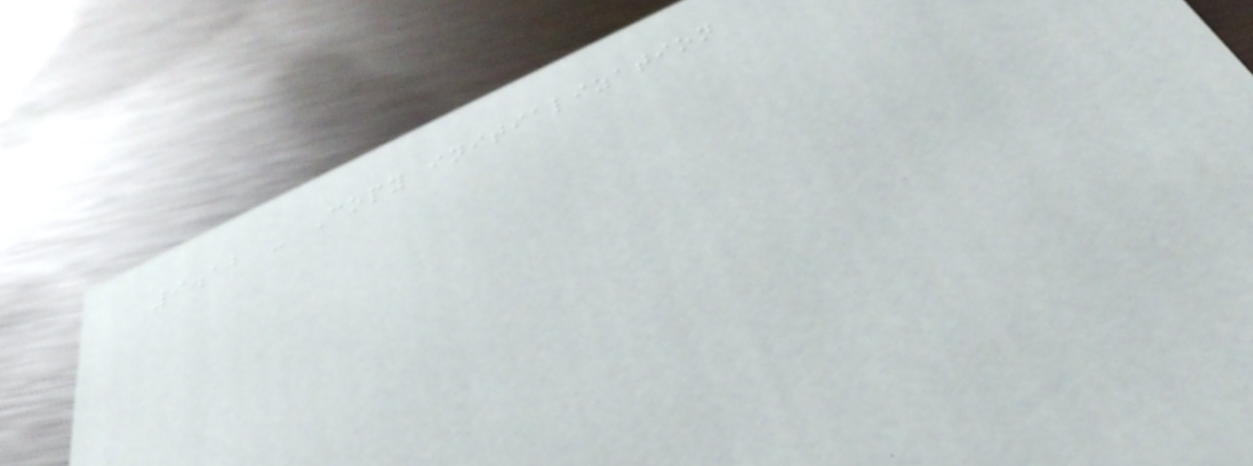9.12 - Copy initialization
